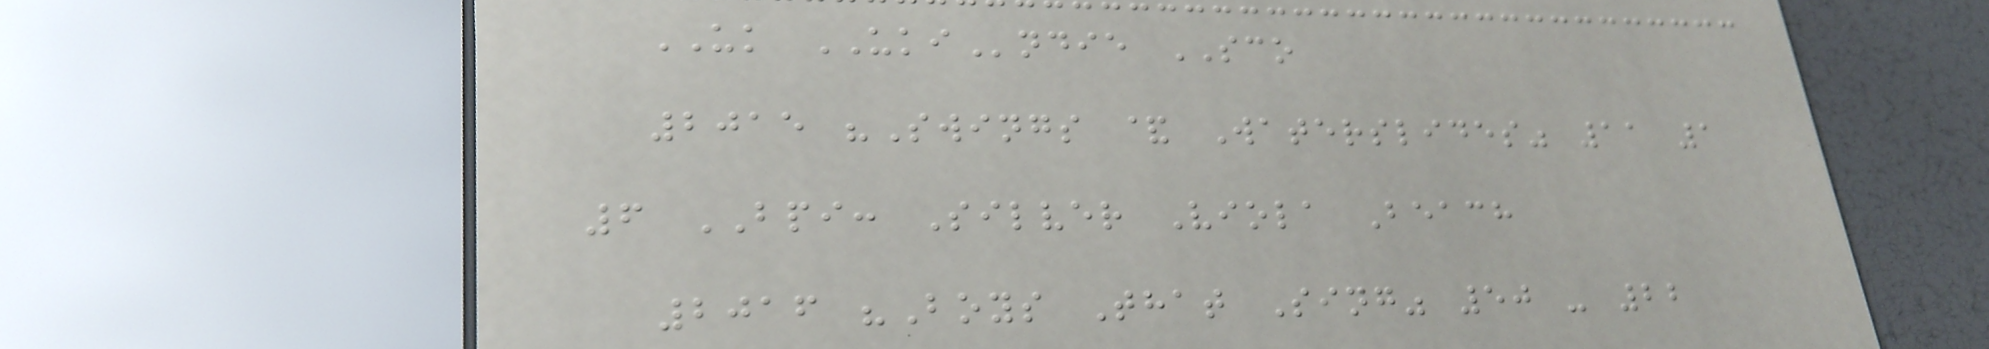UK UKIndie SCO
2015 "Swings & Waterslides" 11 1
6 BPI: Silver Viola Beach
2016 "Boys That Sing" 50 - 22
